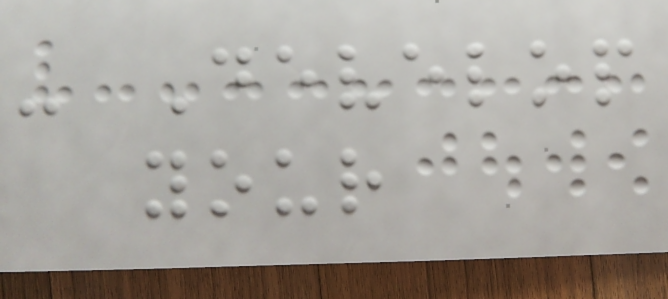- Develop
your
